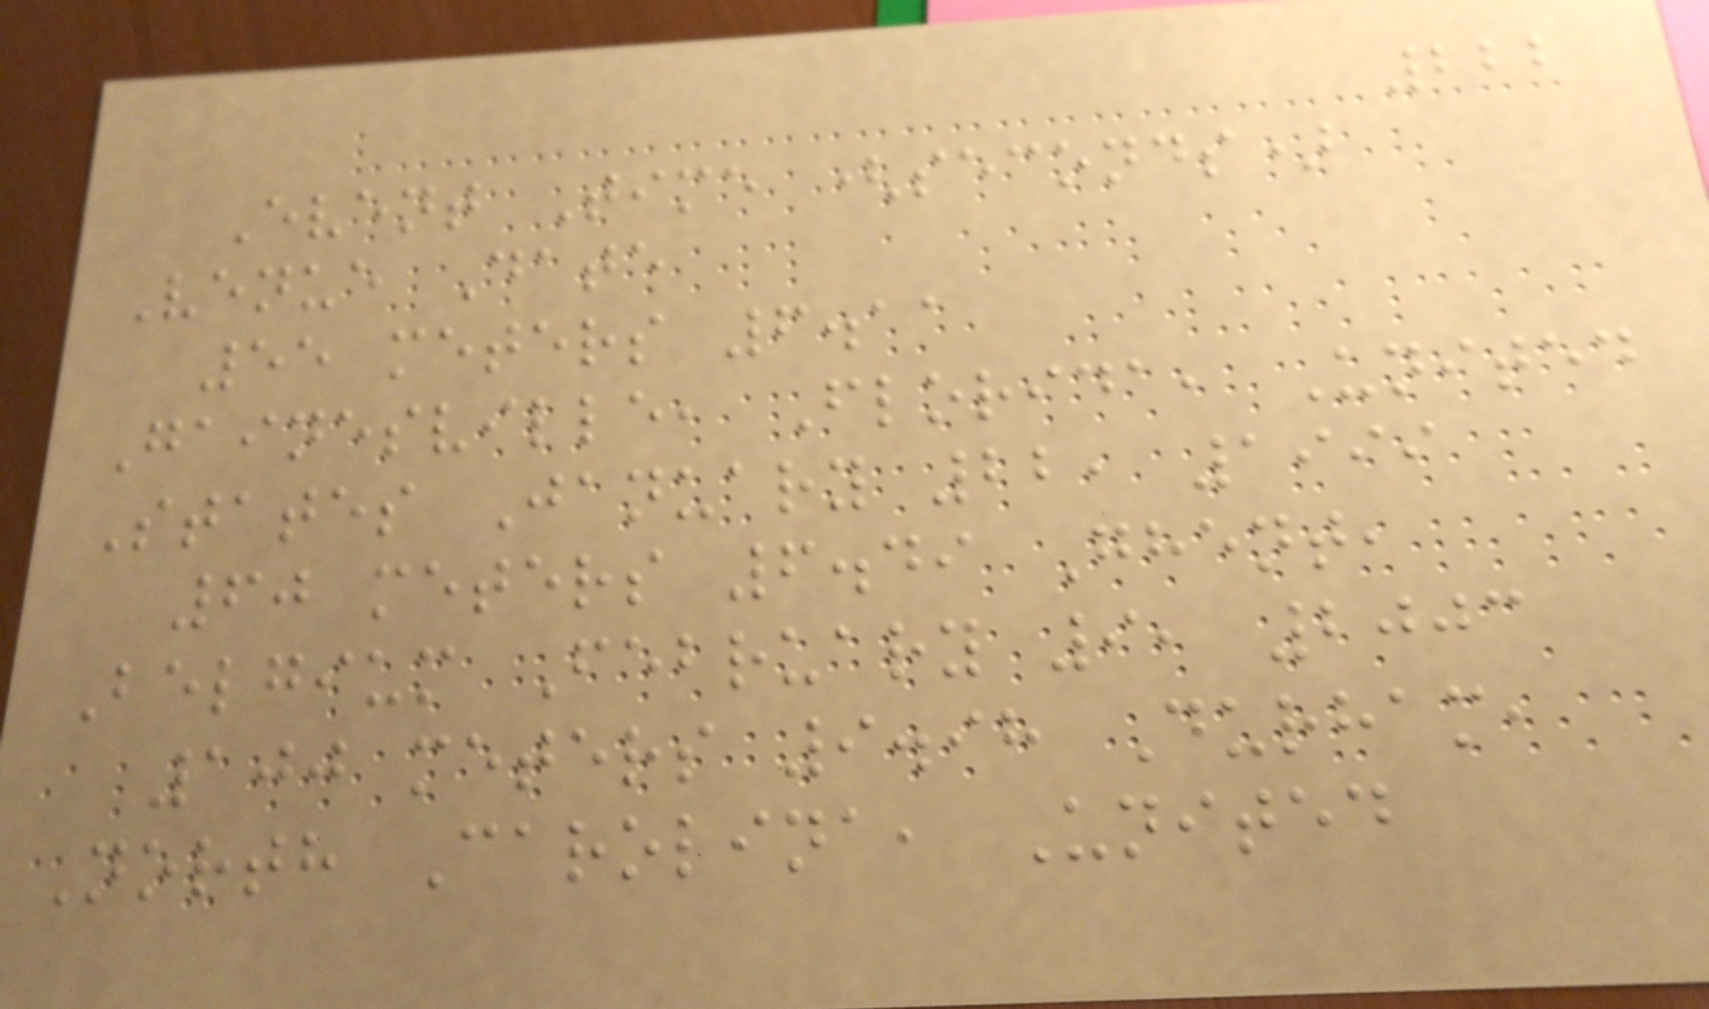222
Event Time (seconds)
Venue Date
55 meters 6.11
Gainesville, Florida, United
States January 22, 1999
60 meters 6.49 Ghent,
Belgium February 9, 2003
100 meters 9.98 Durham,
North Carolina, United
